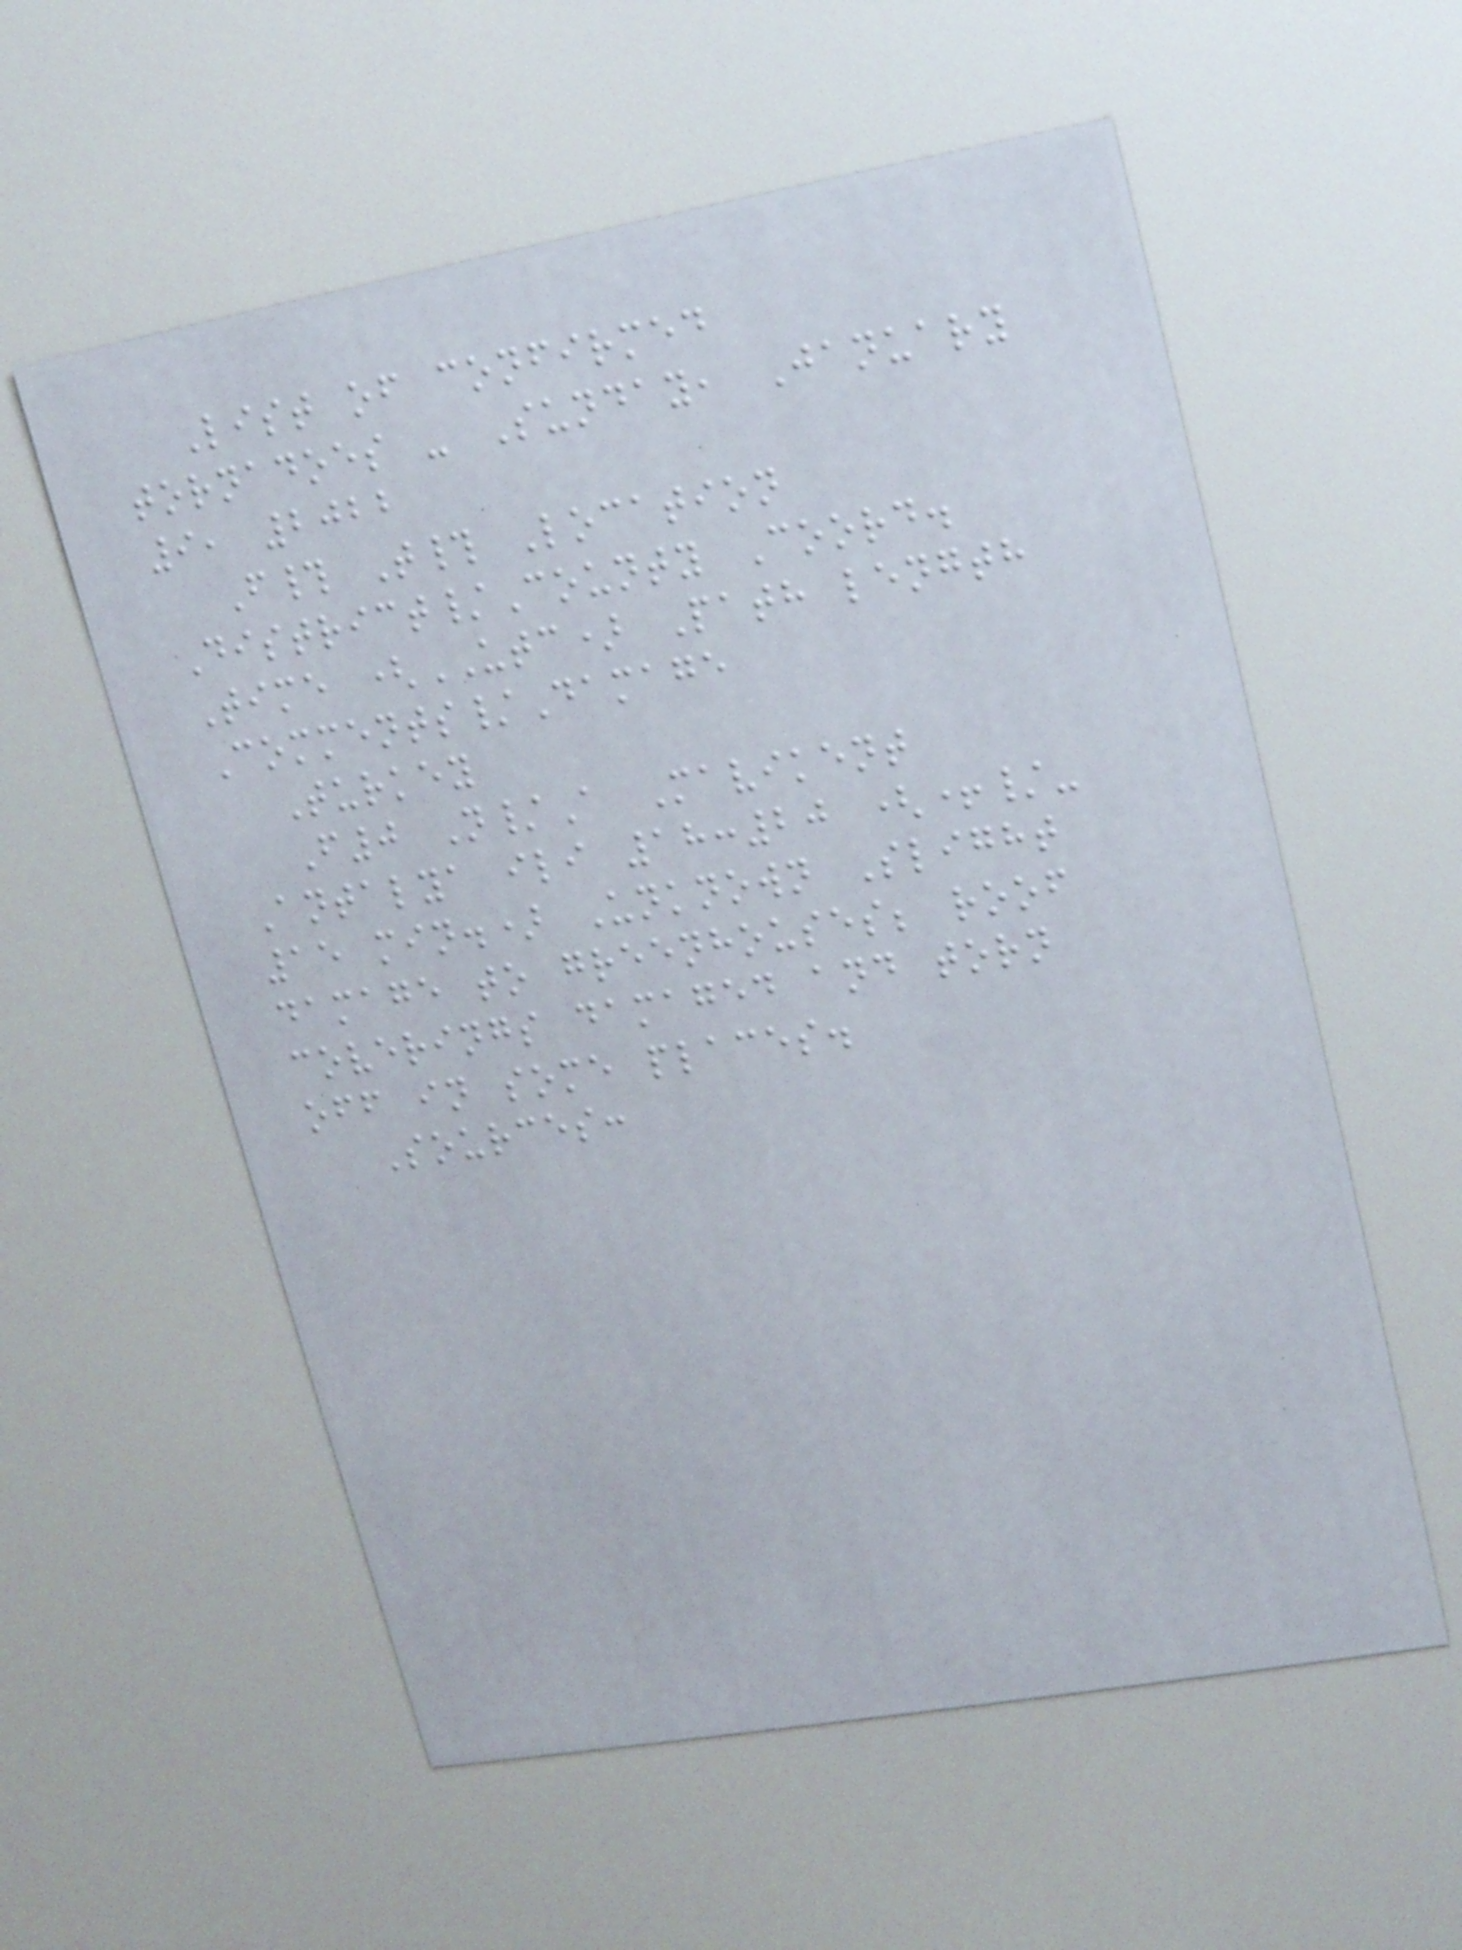List of confirmed
tornadoes - Sunday, January
9, 2022
F# T# Location
District/County Coord.
Time (UTC) Path length
Comments/Damage
Turkey
F0 N/A Mavikent
Antalya ili 18:20 (+/-
15 min.) Unknown Slight
damage to greenhouses; roof
coverings damaged and torn
off in some places.
Sources:
